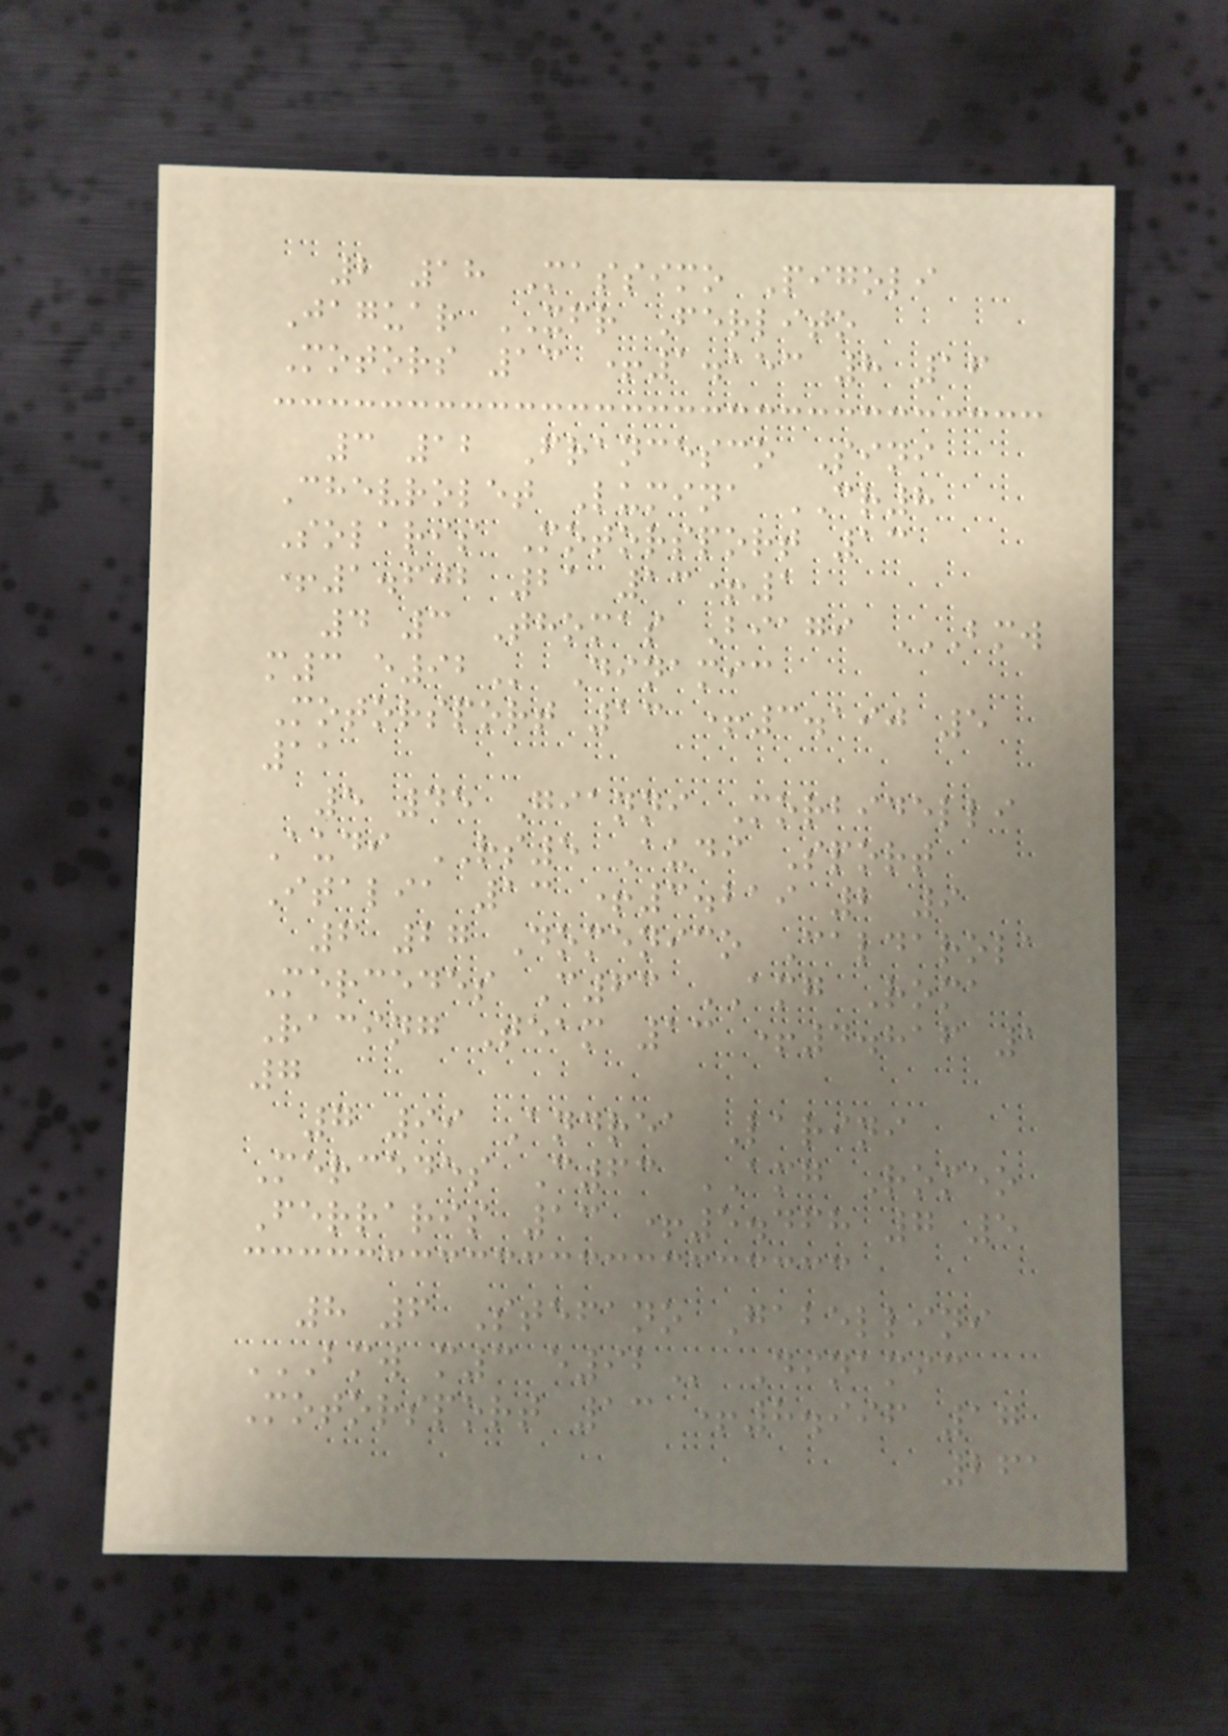2 18 Massimo Pigoli
Jaguar XFR Ferlito
Motors 13 +1.153 8 16
3 12 Francesco Sini
Chevrolet Lumina CR8
Solaris Motorsport 13
+1.602 21 13+1
4 3 Thomas Biagi BMW
M3 E92 Dinamic
Motorsport 13 +3.190 5
11
5 45 Gianni Morbidelli
Audi RS5 Audi Sport
Italia 13 +3.219 2 9
6 27 Domenico Caldarola
Mercedes C63 AMG Roma
Racing Team 13 +4.816 1
7
7 99 Andrea Larini
Mercedes C63 AMG Romeo
Ferraris 13 +5.468 7 5
8 6 Stefano Gabellini
BMW M3 E92 Dinamic
Motorsport 13 +8.996 17
261
